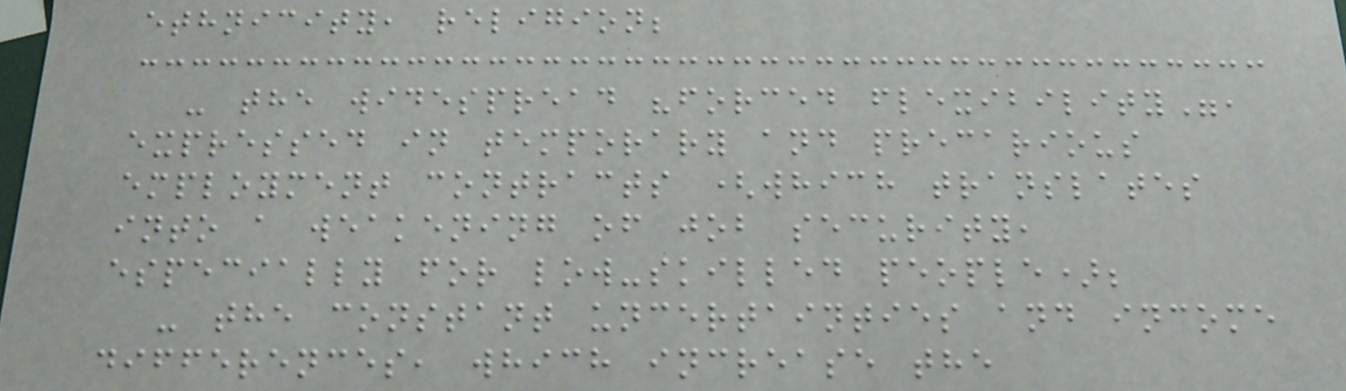ethnicity, religion;
- the widespread "forced flexibility",
expressed in temporary and precarious
employment contracts (which translates
into a weakening of job security,
especially for low-skilled people);
- the constant uncertainties and income
differences, which increase the
